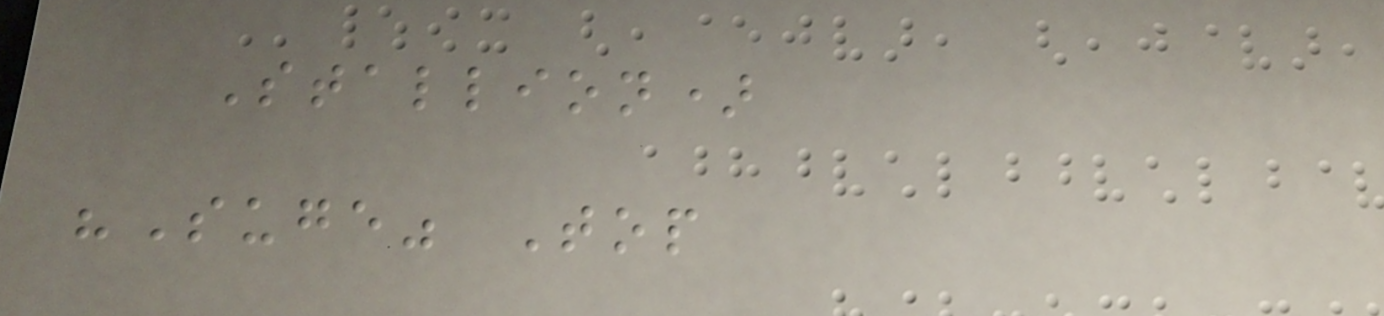Stallion)
"Suge" Top
